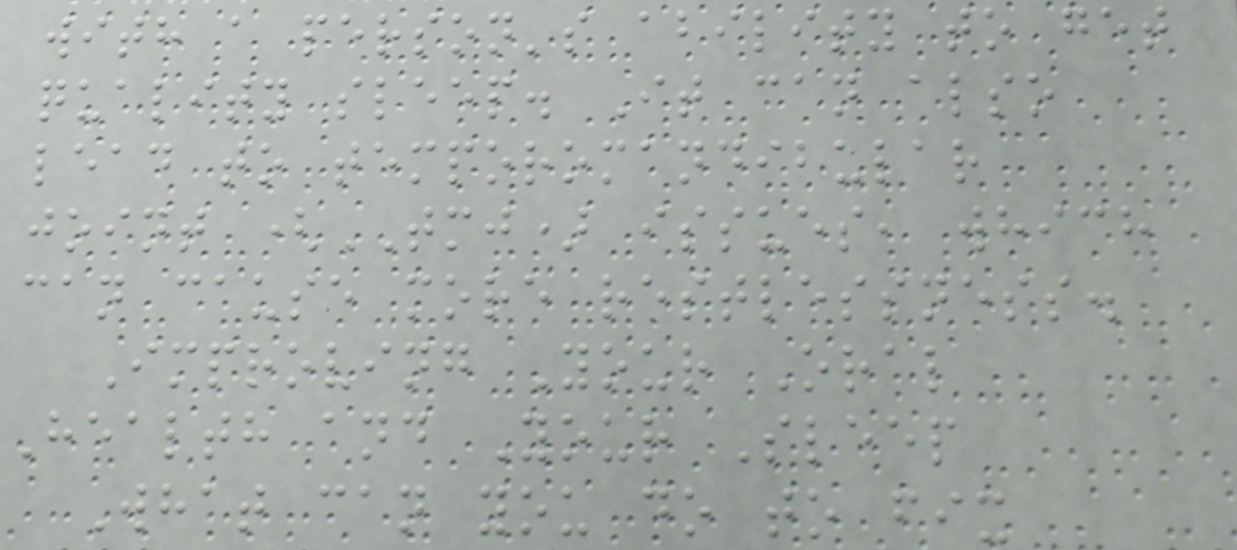with a person's ability to get
quality sleep. It can also
lead to temporomandibular
joint (TMJ) issues, which
can cause more restlessness.
Improving Your Oral
Health and Your Sleep
What can you do to fix
